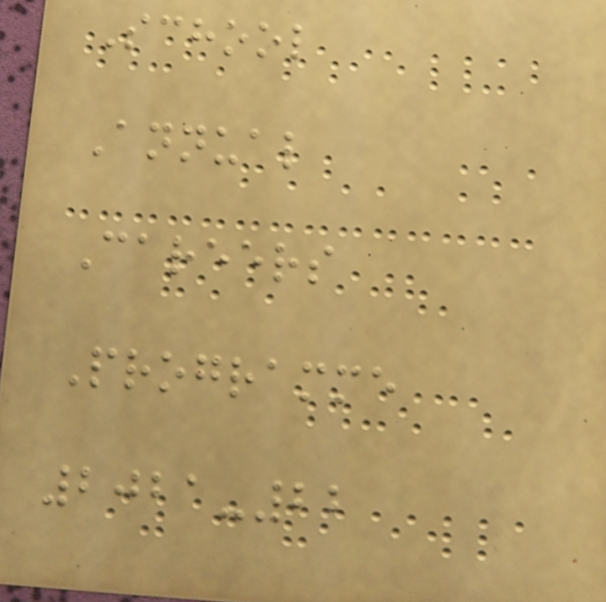School
Annual
Careers
Programme
2021-22
